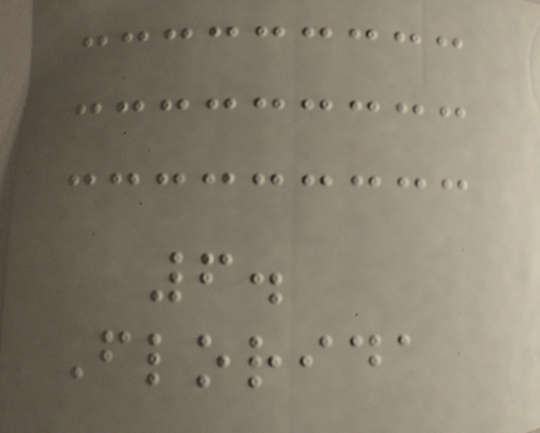6.
Florida
